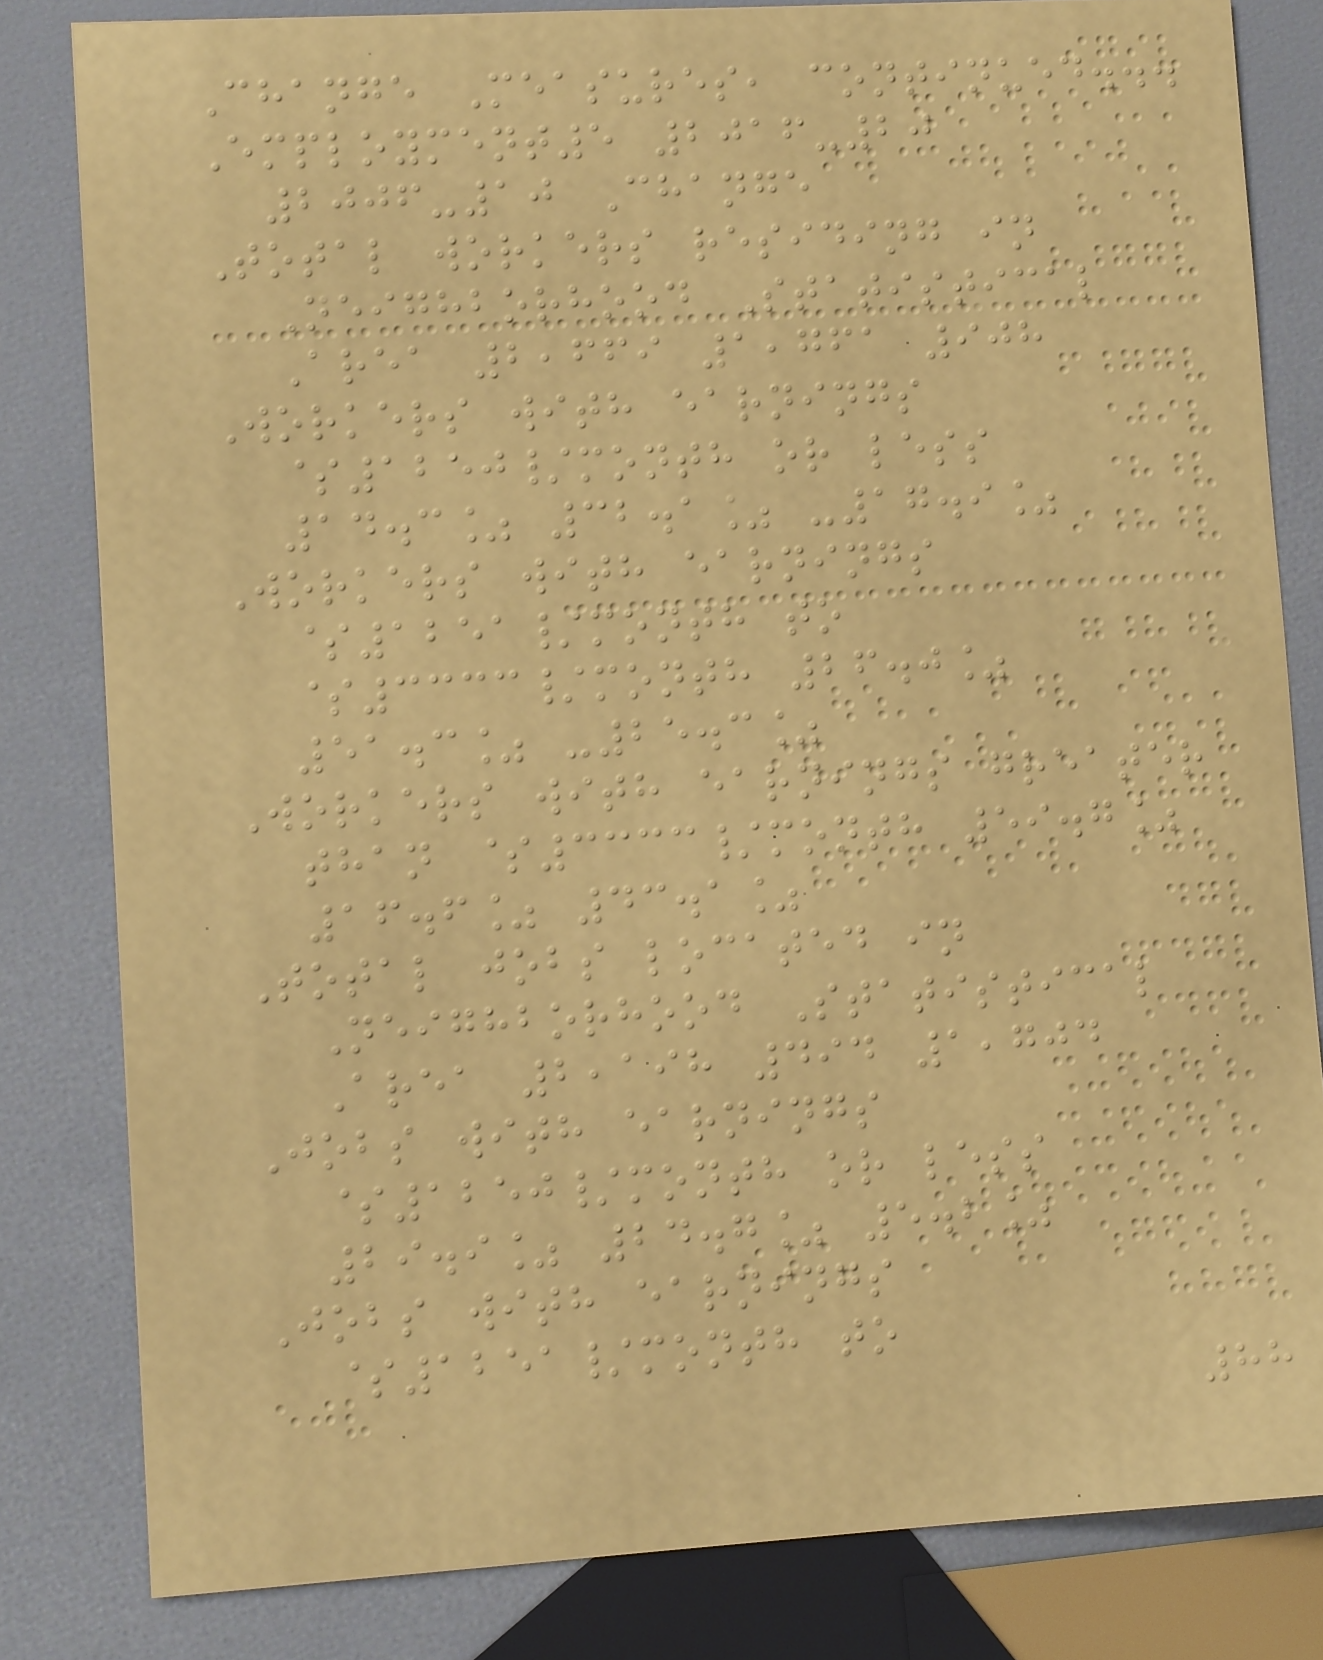Change Measures, continued...
Employment5 2016-20
2006-10 Change
Total workers residing in
Neighborhood Statistical
Area 2,669 1,761 908
Workers with earnings
$1250/month or less
14.3% 32.1% -17.9%
Workers with earnings
$1251/month to
$3333/month 26.0%
51.3% -25.3%
Workers with earnings greater
than $3333/month 59.7%
16.6% 43.1%
Total jobs located in
Neighborhood Statistical
Area 2,198 494 1,704
Jobs with earnings
$1250/month or less
29.9% 24.7% 5.2%
Jobs with earnings
$1251/month to
88
